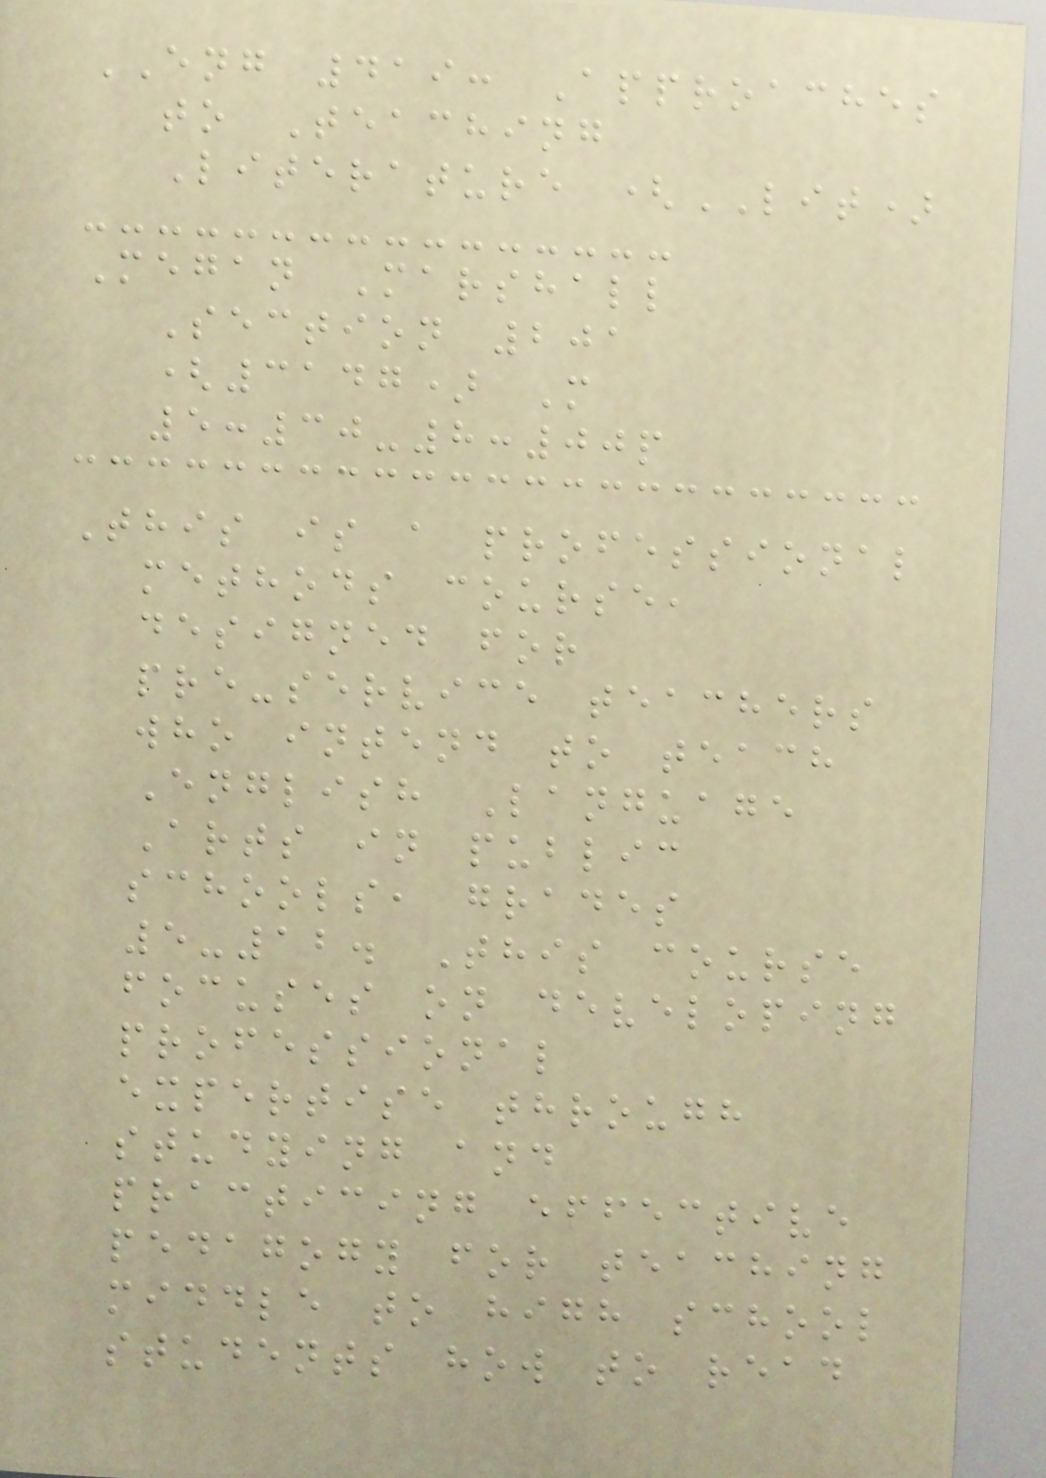ENG 419: Approaches
to Teaching
Literature (LIT)
Megan Marshall
Section 201
(3147) M
5:30-8:00p
This is a professional
methods course,
designed for
pre-service teachers
who intend to teach
English Language
Arts in public
schools, grades
5-12. This course
focuses on developing
professional
expertise through
studying and
practicing effective
pedagogy for teaching
middle to high school
students how to read
